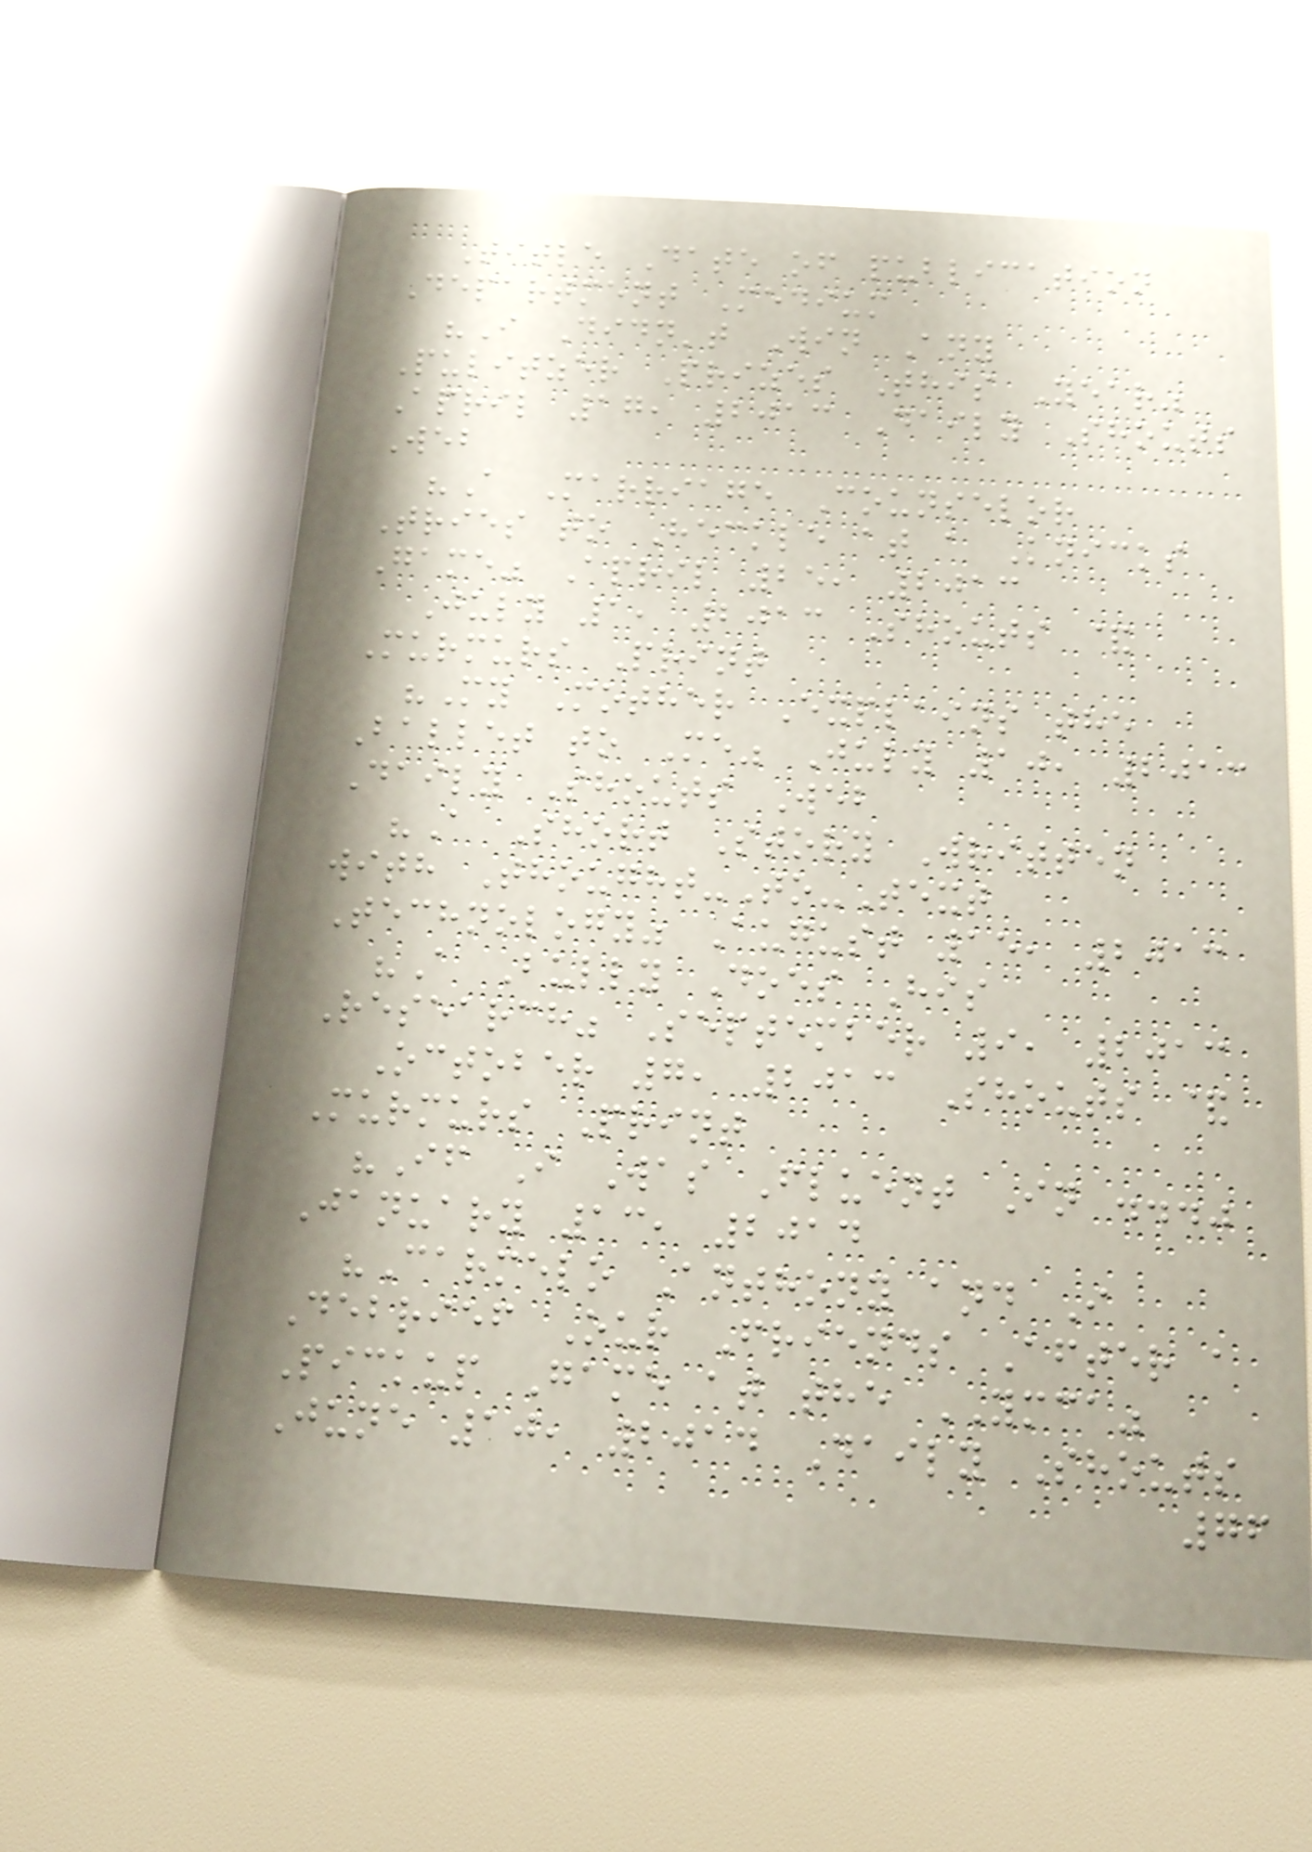Title Date of publication
Department Medium
"I Didn't Win Any
Pulitzer Prizes This Year"
April 17, 2013 Daily Shouts
Web
"A Marriage Counselor
Tries to Heckle at a Knicks
Game" April 25, 2013
July 1, 2013 Shouts &
Murmurs Print
"My Mother Explains the
Ballet to Me" July 10, 2013
Daily Shouts Web
"A Short Story Written
with Thought-To-Text
Technology" August 15, 2013
"A Bully Does His
Research" September 9, 2013
October 7, 2013 Shouts &
Murmurs Print
"If I Was Fluent In ..."
January 13, 2014
"Carmelo Anthony and I
Debrief Our Friends After a
Pickup Game at the YMCA"
June 10, 2014 Daily Shouts
76
